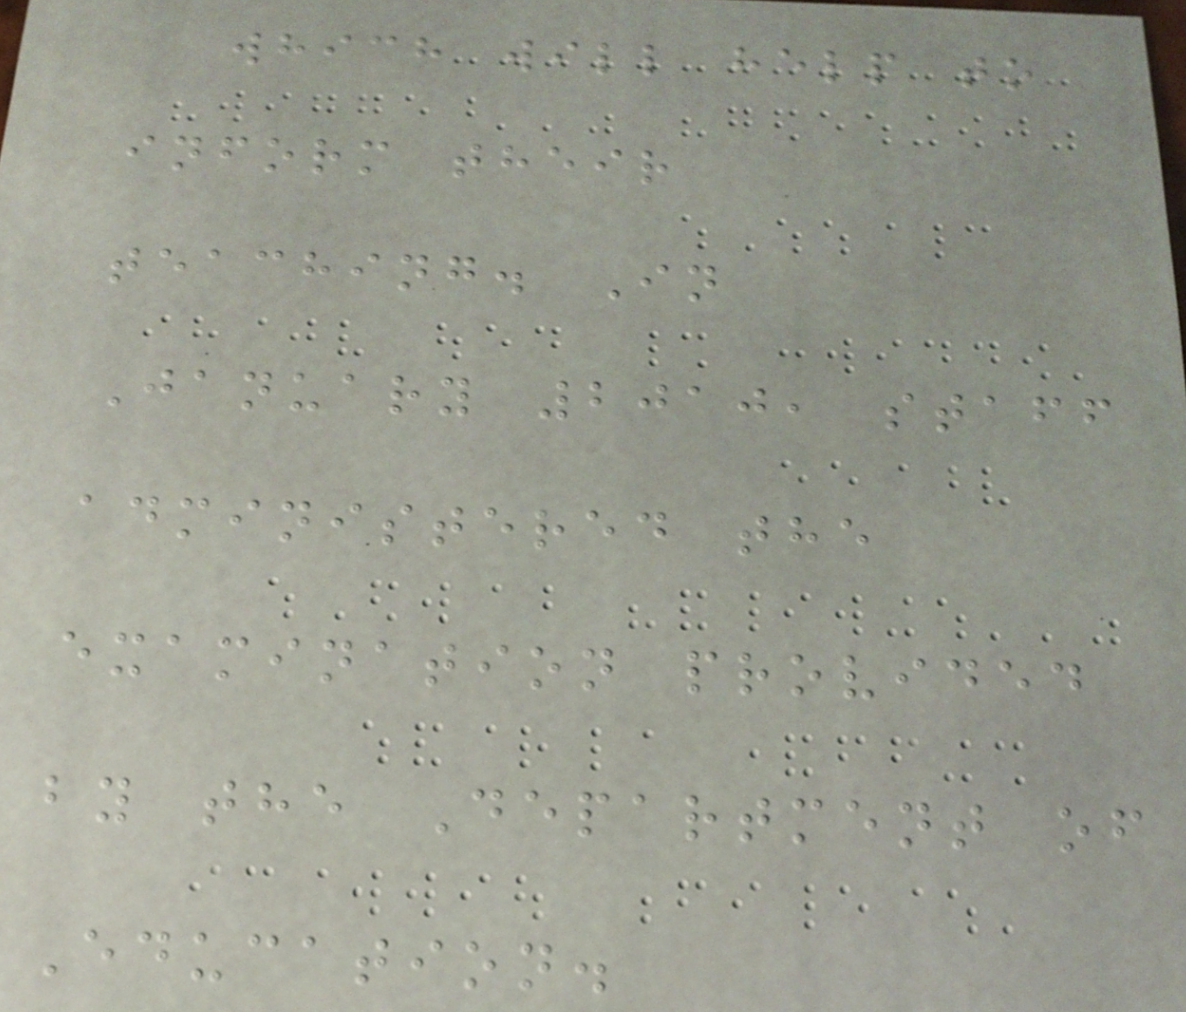which will help to
inform their
teaching. In
January 2010, staff
administered the
examination provided
by the Department of
Education.
